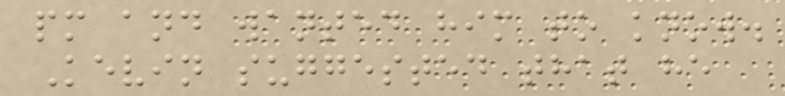pm and wanted him to know.
Kevin suggested that he
